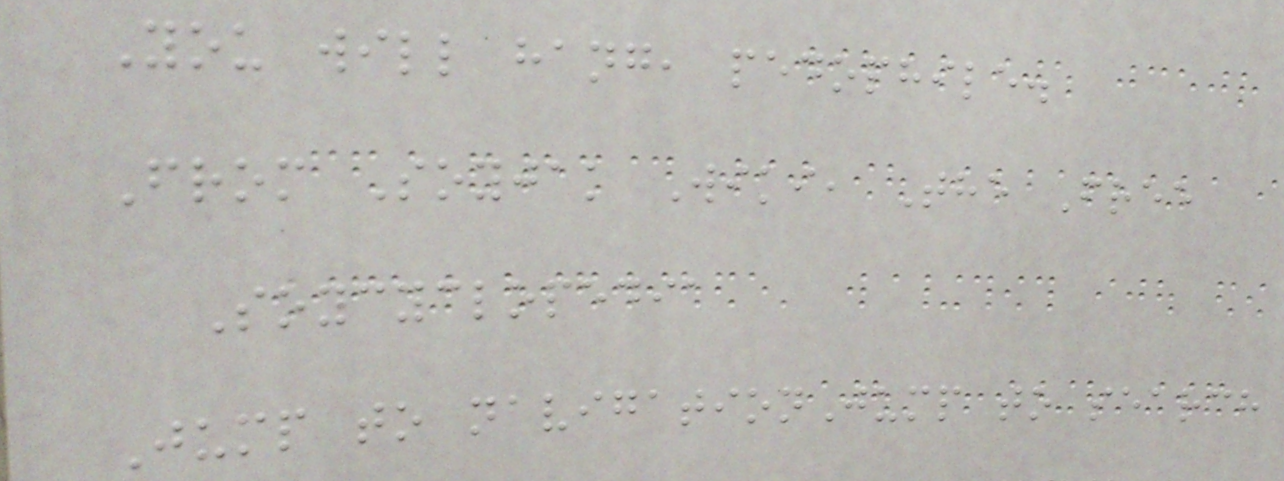You will hang, pedophile.
From Soyjak Wiki, The Free
Soycyclopedia
Jump to navigationJump to search
